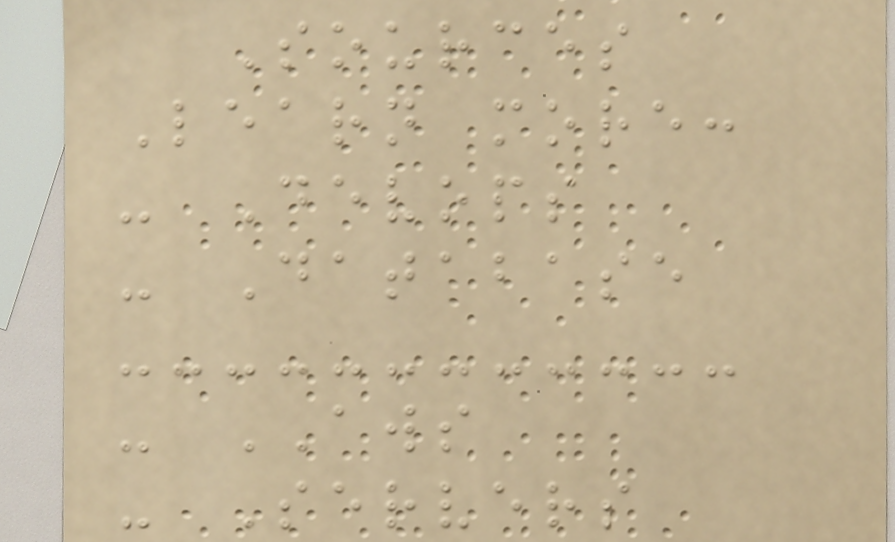Sources
Learn more:
- Devops
- Database
- AWS
- Servers
